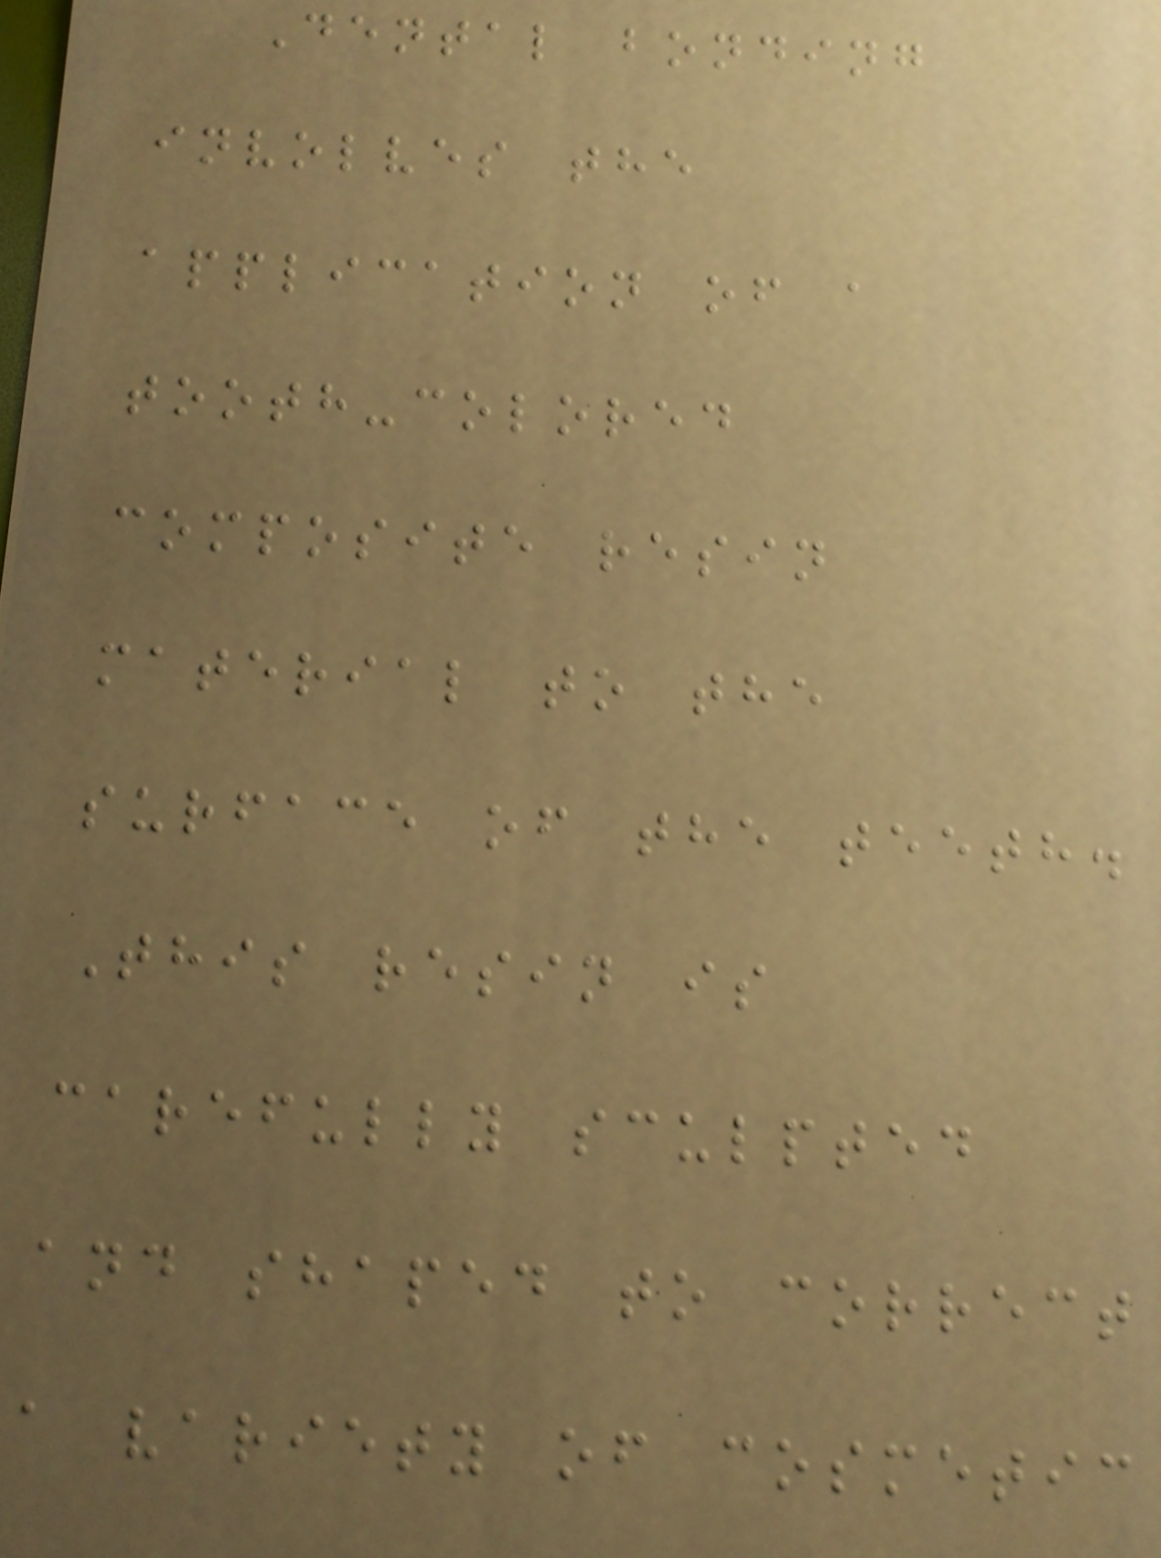Dental bonding
involves the
application of a
tooth-colored
composite resin
material to the
surface of the teeth.
This resin is
carefully sculpted
and shaped to correct
a variety of cosmetic
